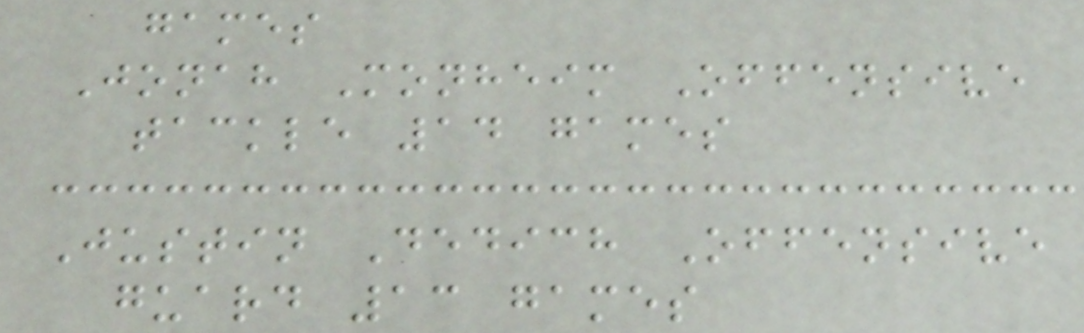games
Jonah Monheim Offensive
tackle 14 games
Justin Dedich Offensive
guard 13 games
